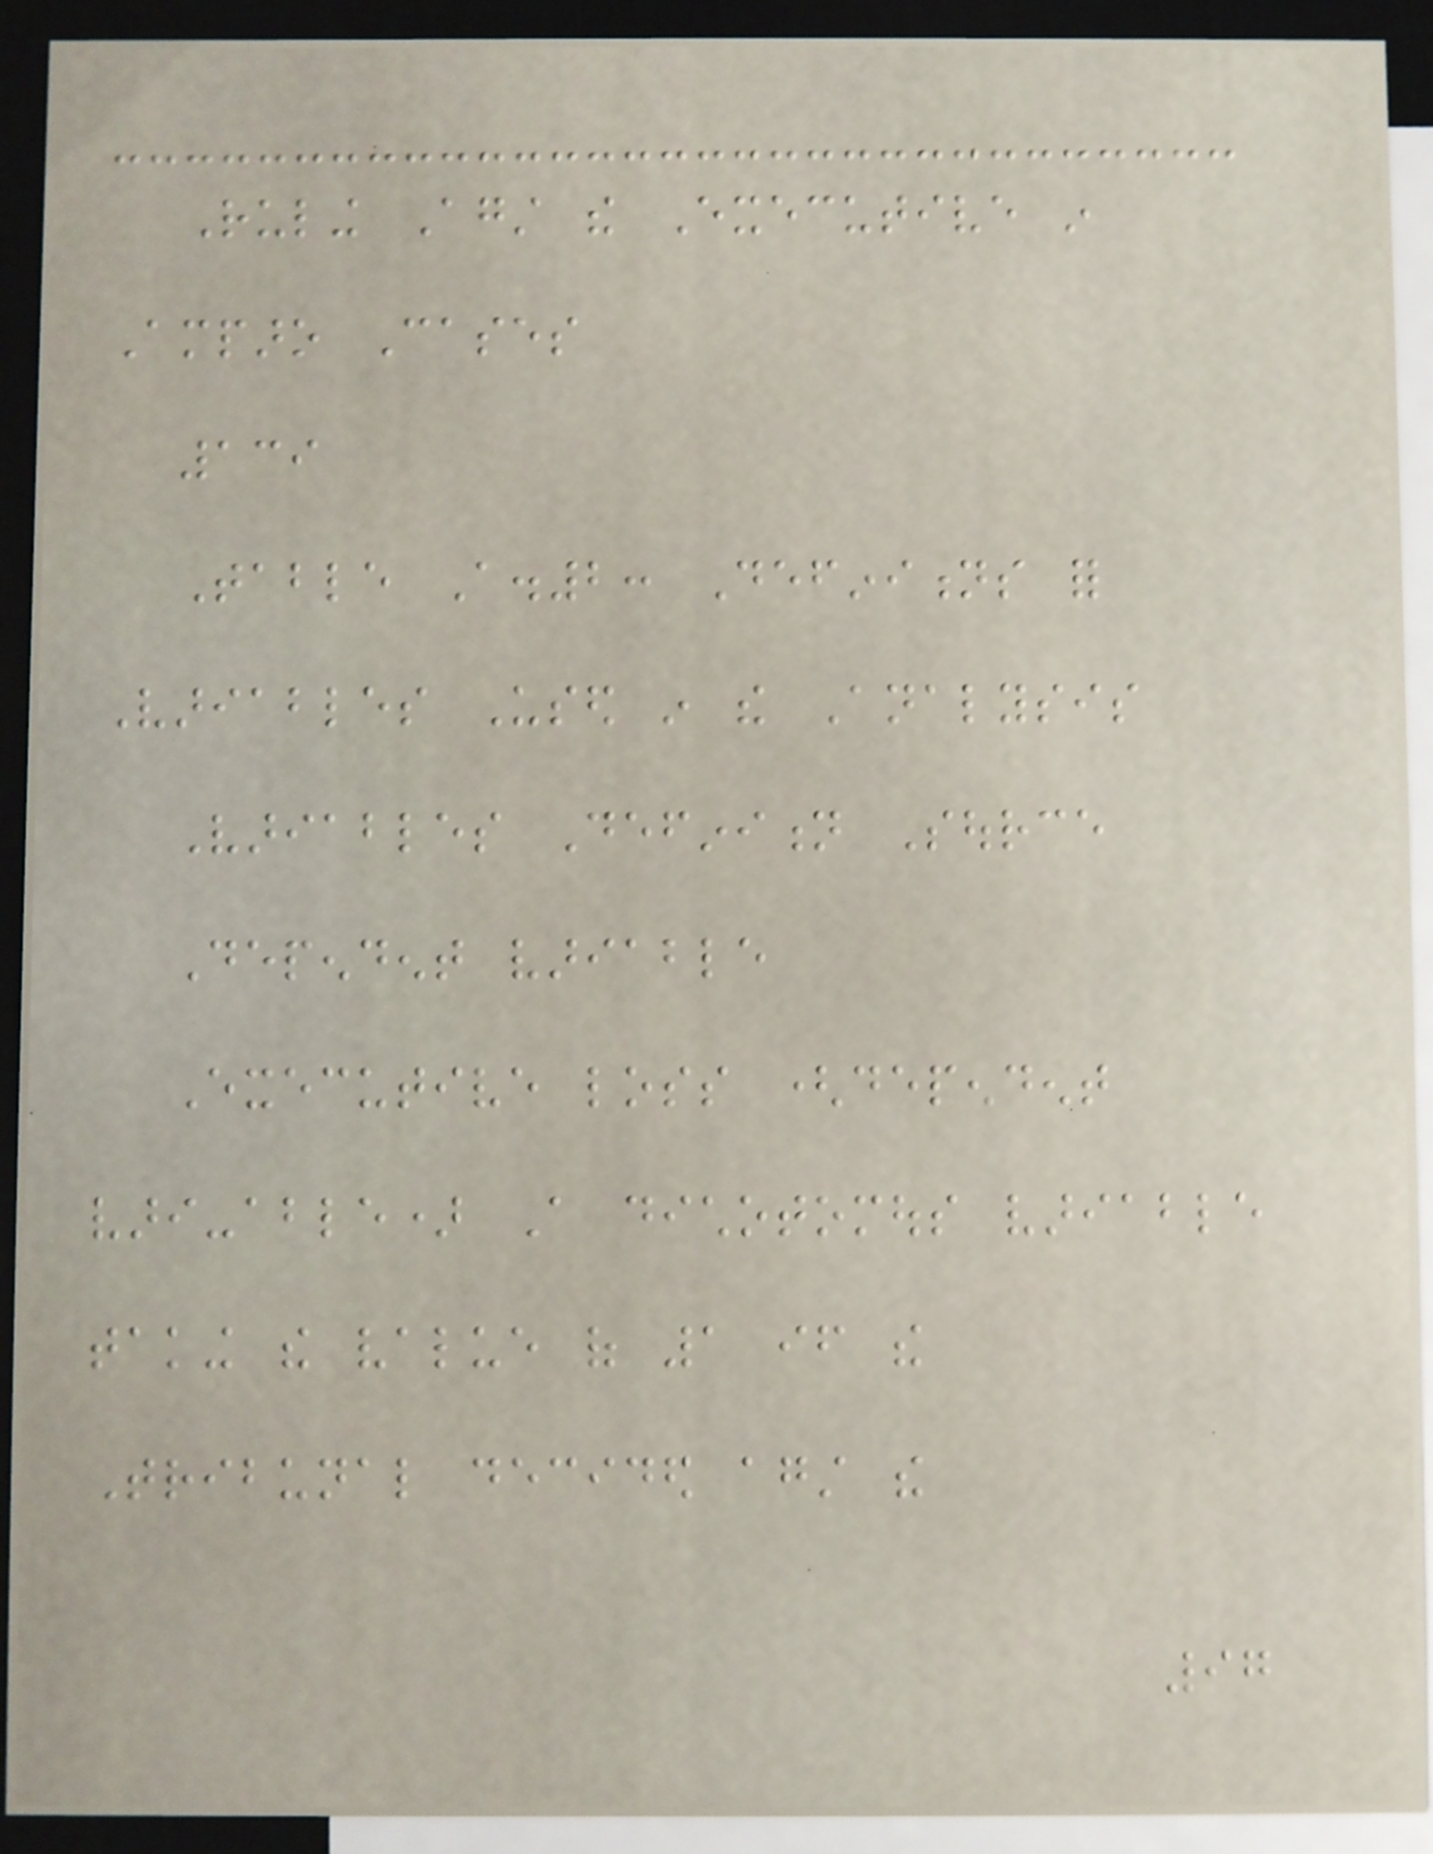Ruling Against the Executive in
Amparo Cases
139
Table A.2: Definitions for
Variables Used in the Analysis
Variables Definition Source
Dependent variable
Executive loss (dependent
vari-able) A dichotomous variable
taking the value of 1 if the
Tribunal decided against the
97
